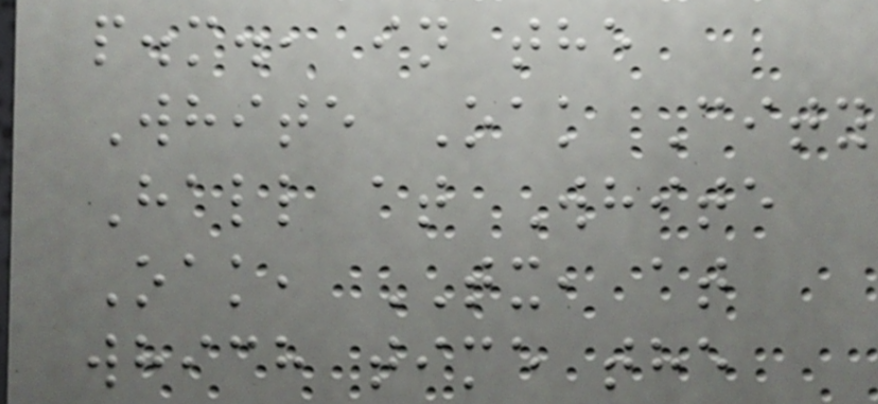p.m., in the
White Oak City
Hall at White
Oak, TX, at
which time the
